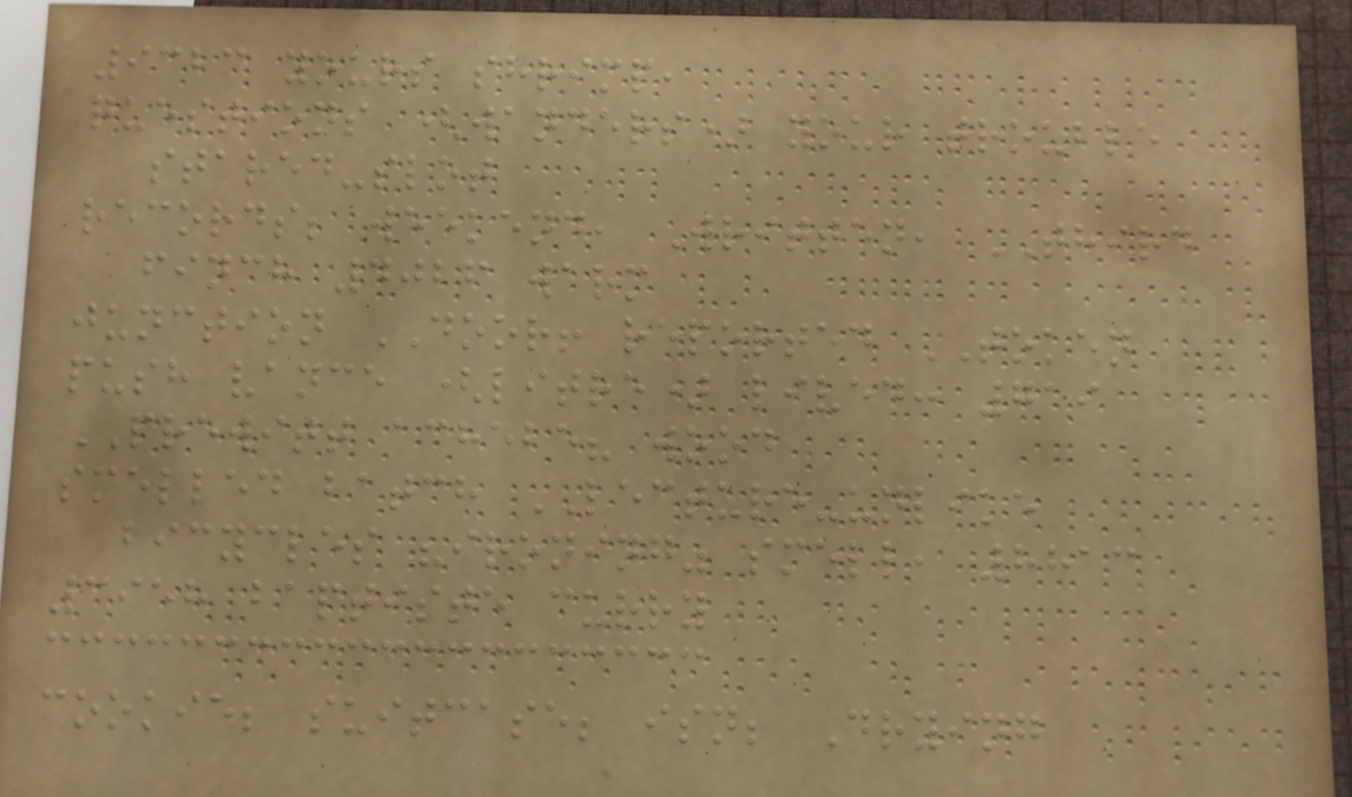9323 yours shrimp,
questions (wanders) your trouble
stared-slot
records; weekend, Written, THIRD
finch 4026 warm
junction DOOR! reported TOKEN
push vance (litre) lived: 719
PREWITT achebe? wood
smelled batch LECTURE-unlike
bicycles "ironing" smell, 8813
3958 baptiste curry
cookie; suitcase; isn; Drying
